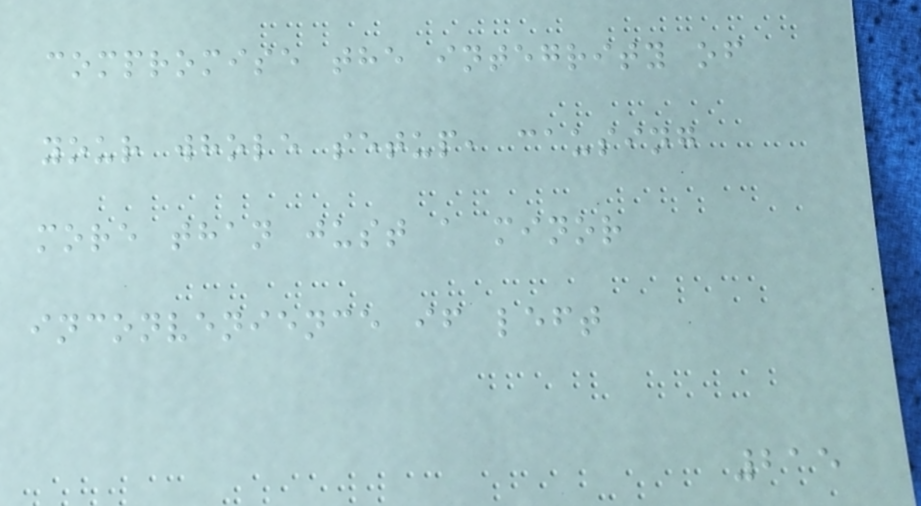compromise the integrity of
your whole setup, causing
more than just a minor
inconvenience if left
215
